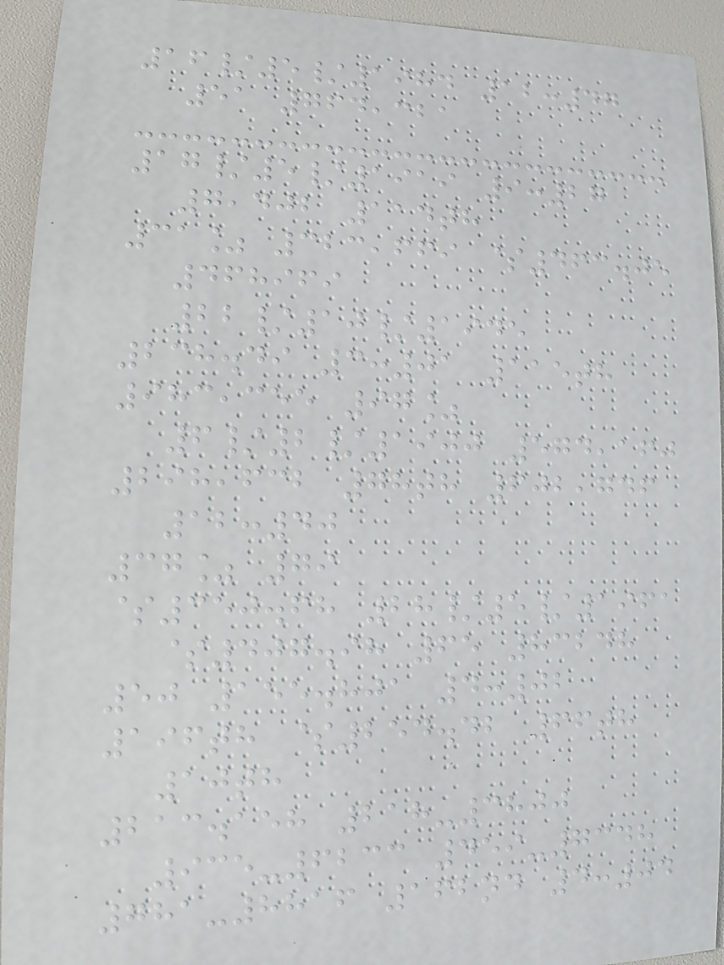16/5/1984 12:47
51 764,321
17/5/1919 9:27
7,402 114th
31% 323,669 $463.05
468969
22/10/1945
238.49 3:01 115th
983,355 97%
6/2/1900 574,160
298,632 78th 602,746
12:40
37% 79
$350.68 28/5/1961
$407.98 65 83248
50 155.801 4:02
196th $254.42 66th
10th
213.158 218-3800
935-6233 459-7348
781-8816 162nd 4:04
